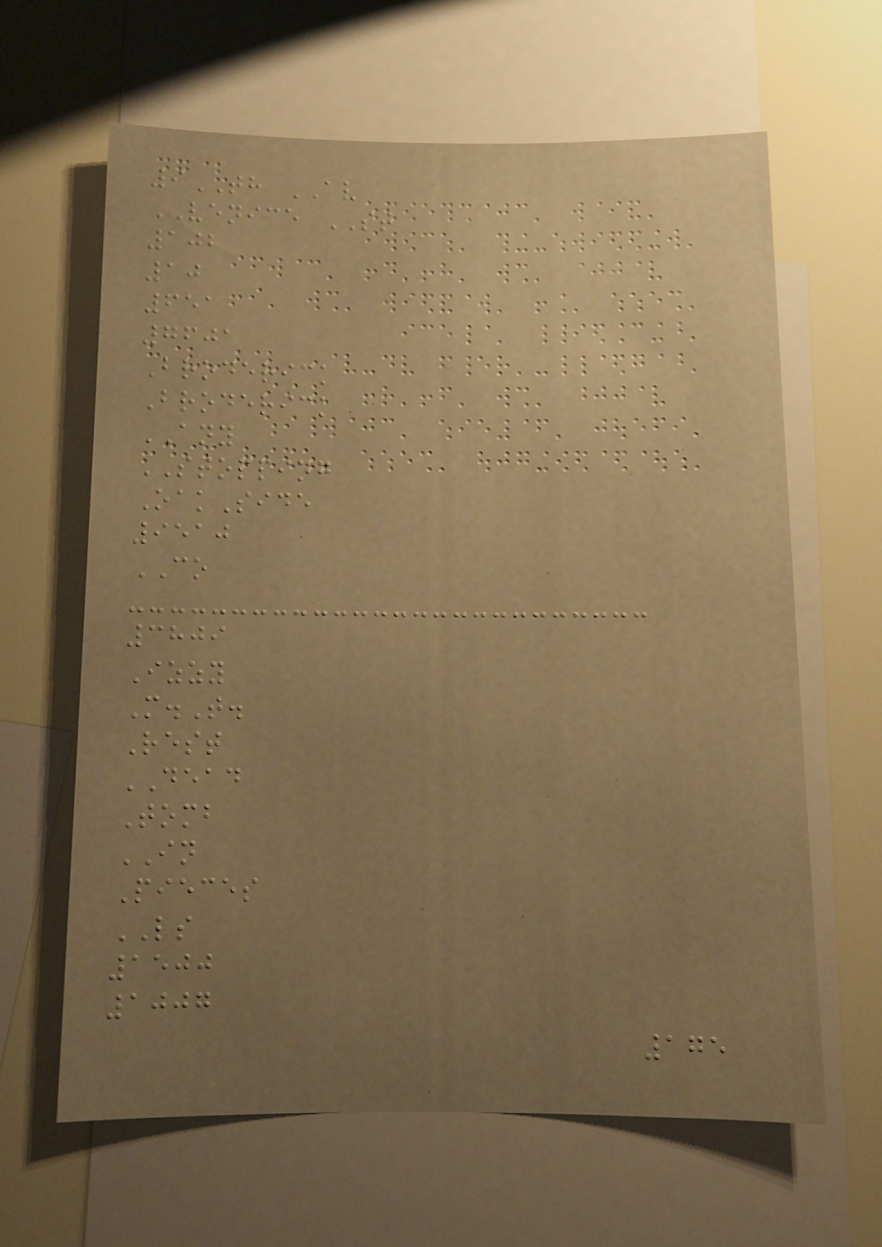9TH AV
VENICE ST
102
10
651
7601
Broderick
Broderick
ANY
STOPPING
OakSide
9510
CO
3809
Izzy
M.T.
Rest
DEAD
Tomb
IN
Pieces
LS
1500
1007
175
